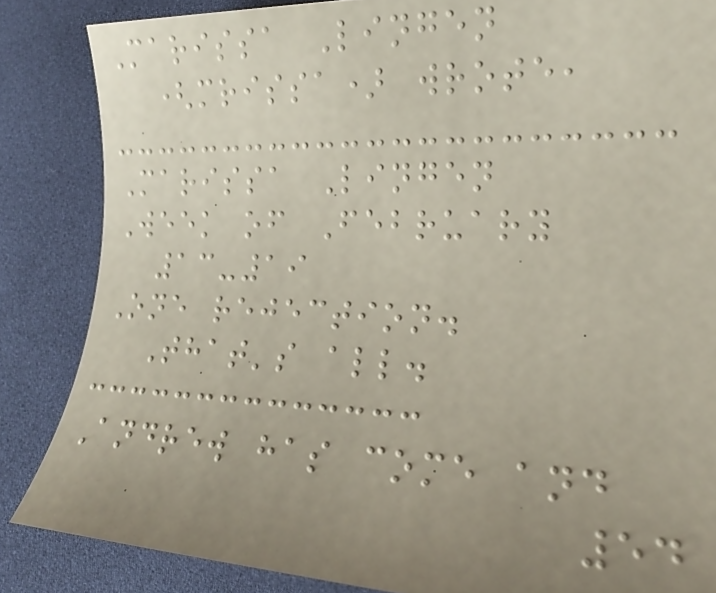Marissa Lingen
(mrissa) wrote,
Marissa Lingen
Week of February
13-19
One rejection.
That's all.
Andrew has come and
54
